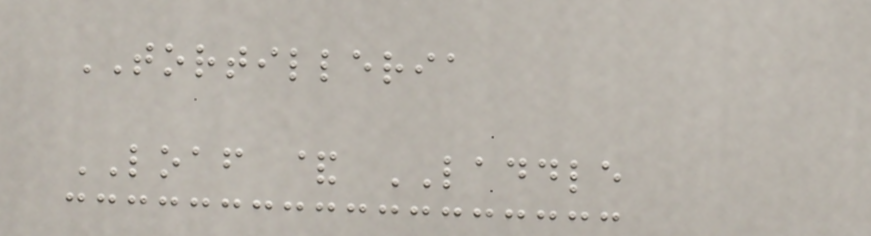TORTILLERIA
LOAF & LADDLE
